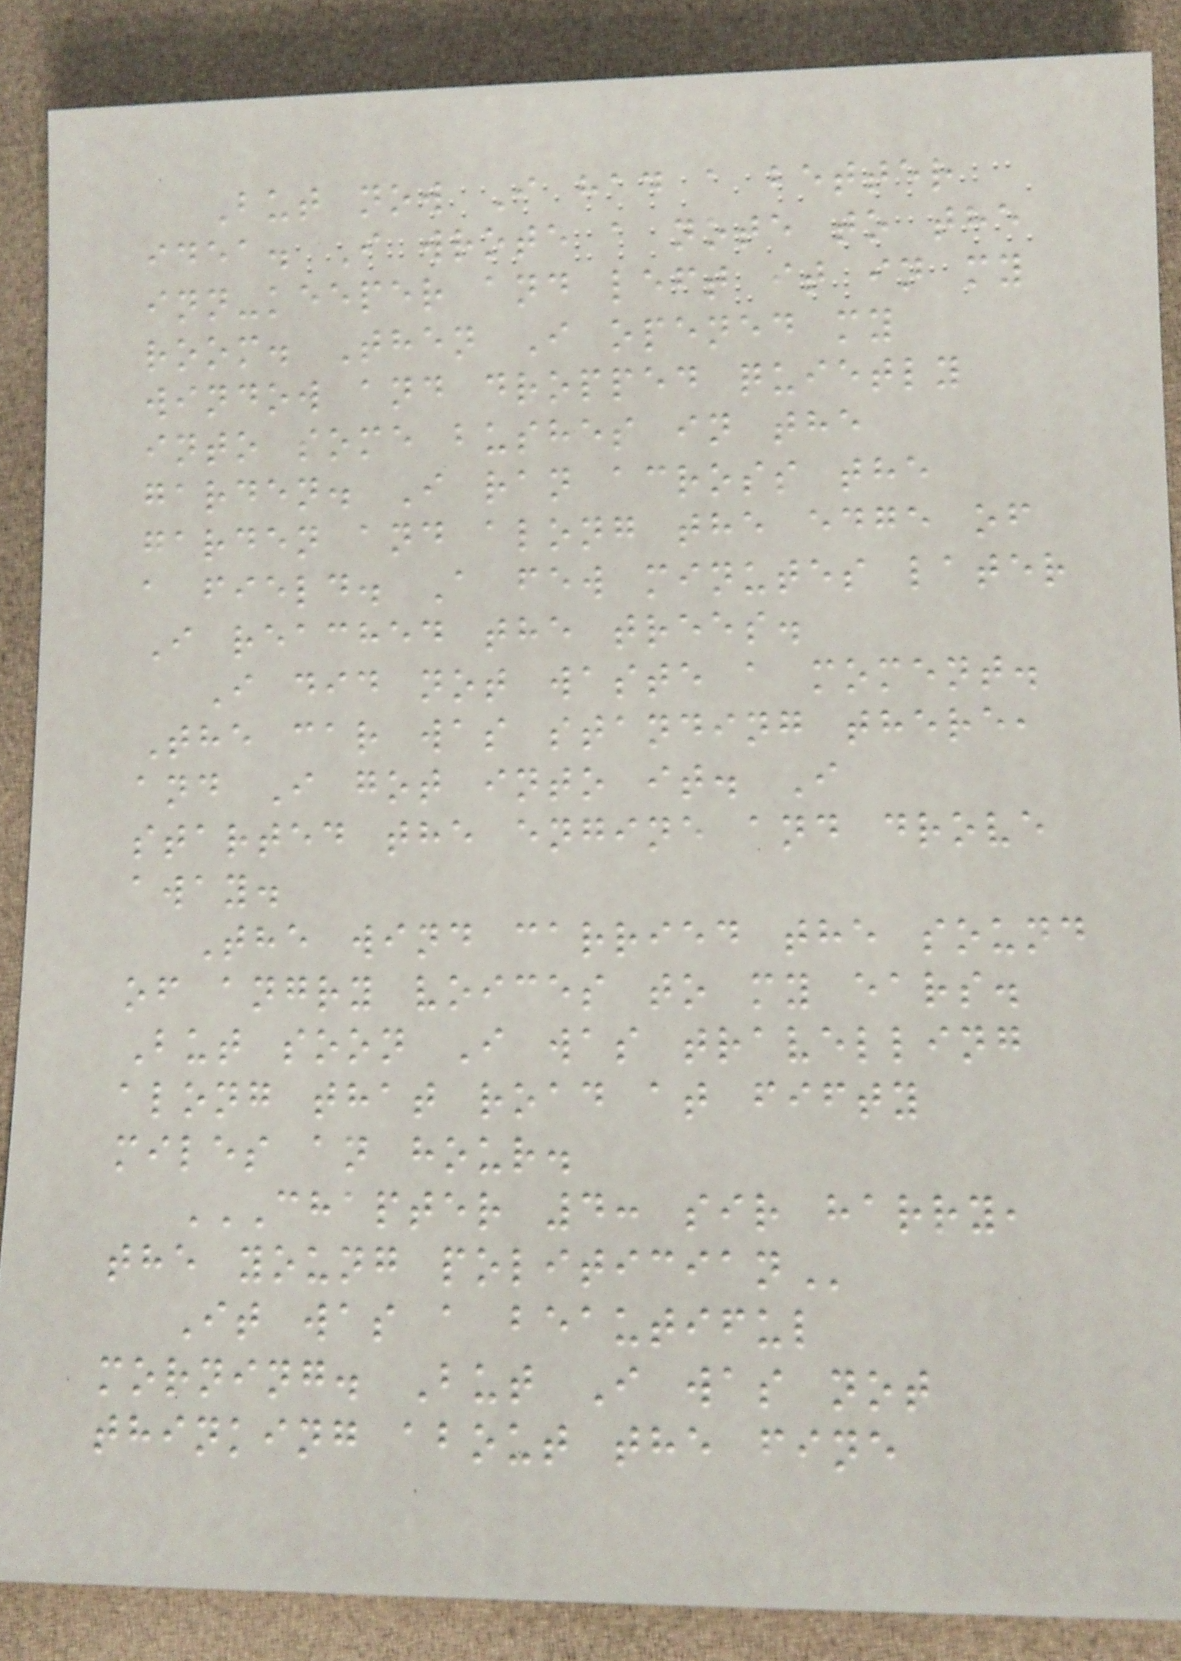But now I had a better
idea. I wrote a note to the
inn-keeper and left it in my
room. Then I opened my
window and dropped quietly
into some bushes in the
garden. I ran across the
garden and along the edge of
a field. A few minutes later
I reached the trees.
I did not waste a moment.
The car was standing there,
and I got into it. I
started the engine and drove
away.
The wind carried the sound
of angry voices to my ears.
But soon I was travelling
along that road at fifty
miles an hour.
CHAPTER 4: SIR HARRY,
THE YOUNG POLITICIAN
It was a beautiful
morning. But I was not
thinking about the fine
